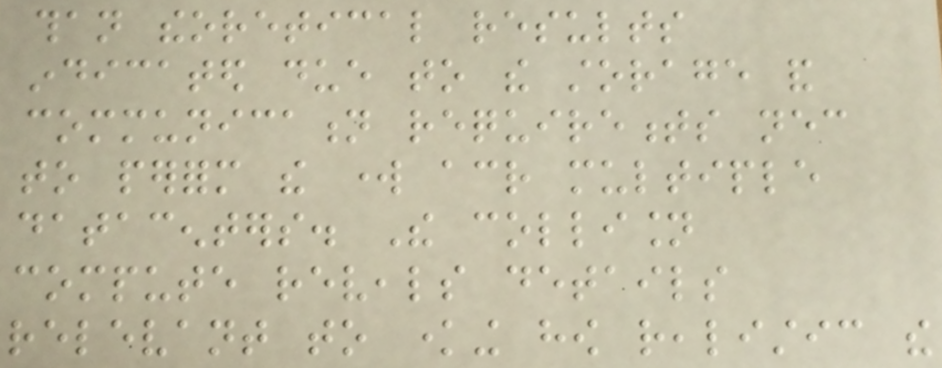than theoretical results
indicated due to the storage and
communication requirements necessary
to perform the work across multiple
datacenters. The collision
compute reveals details
relevant to knowing how realistic the
